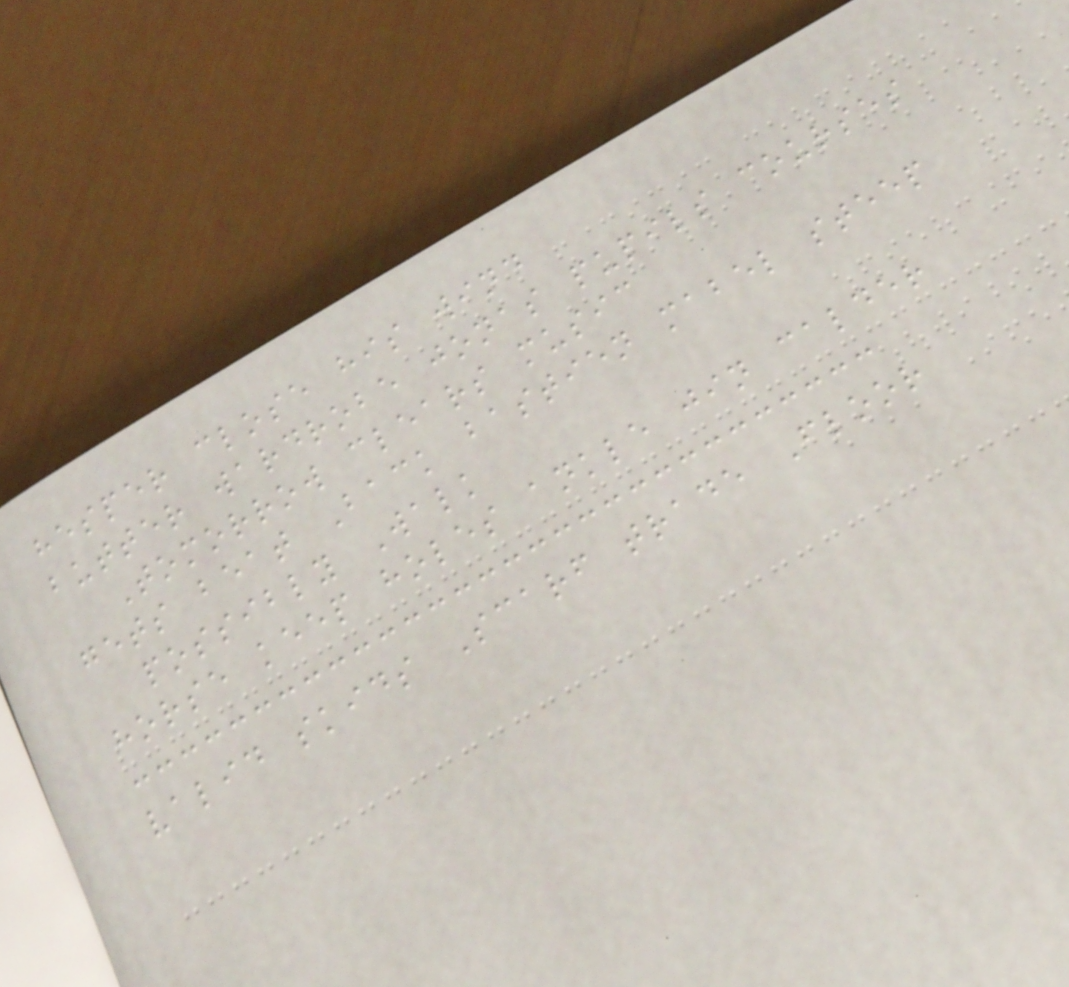hesper close his wind
butter wardrobe jonas pupils courses
Tomorrow clears music
gets beat Back bastien mabel steep
possibly Walk
horse keep holes ankle jin calder
valid skids Scarf trade Floor
